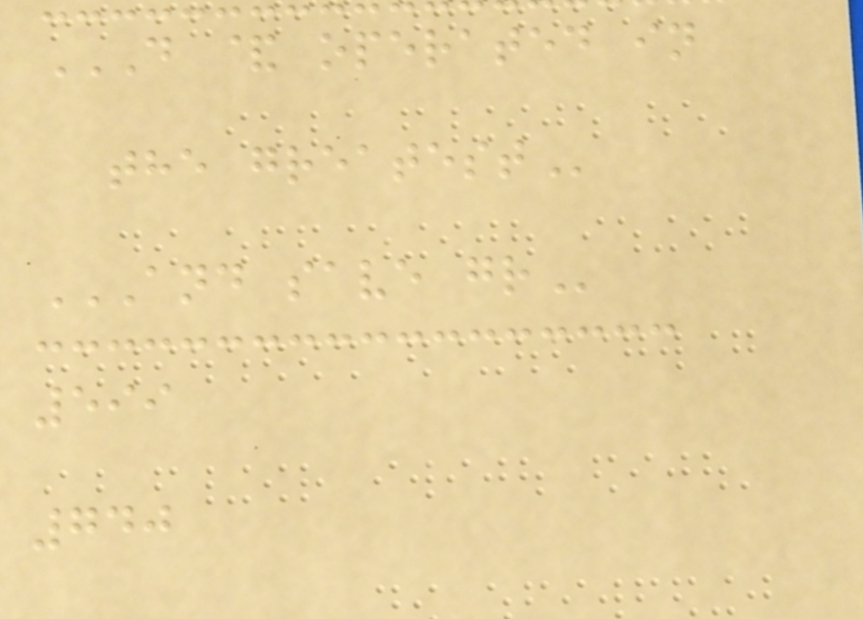D & OPERATED IN
THE GREATEST
AND SAVE GR
599
740
